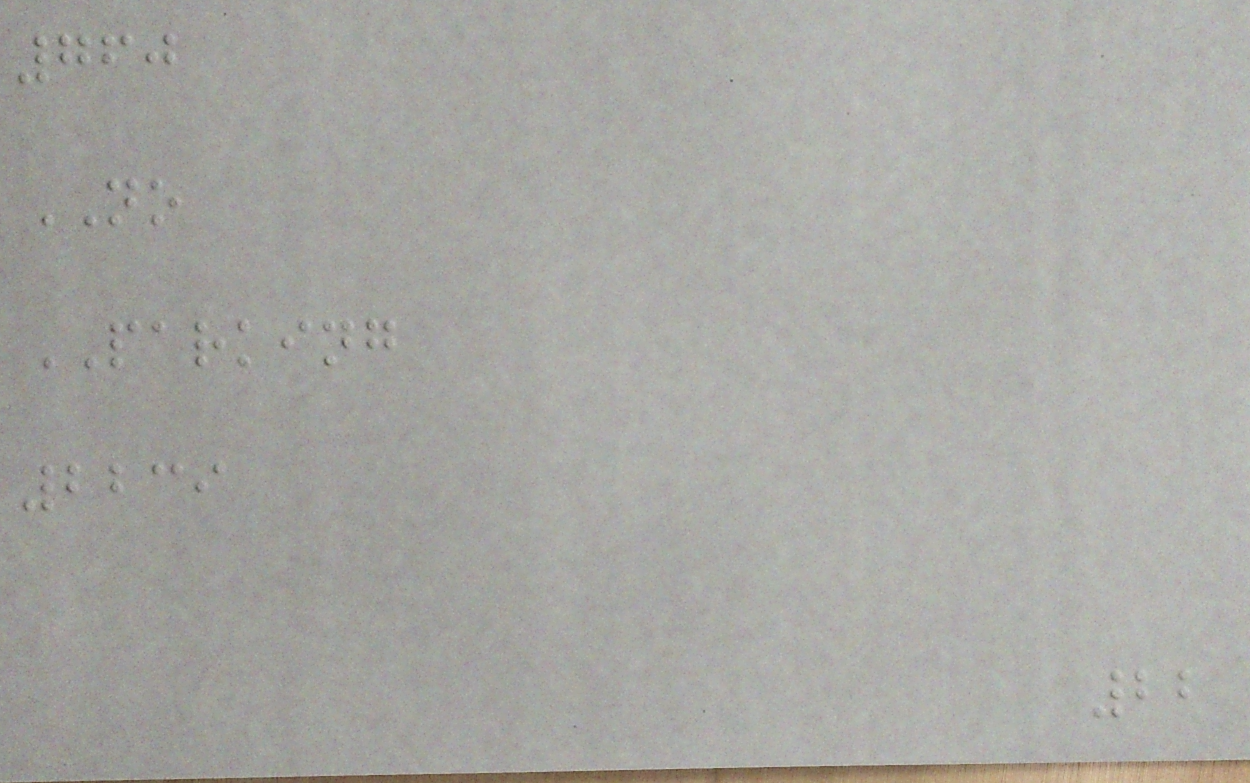760
NO
PARKING
2239
22
